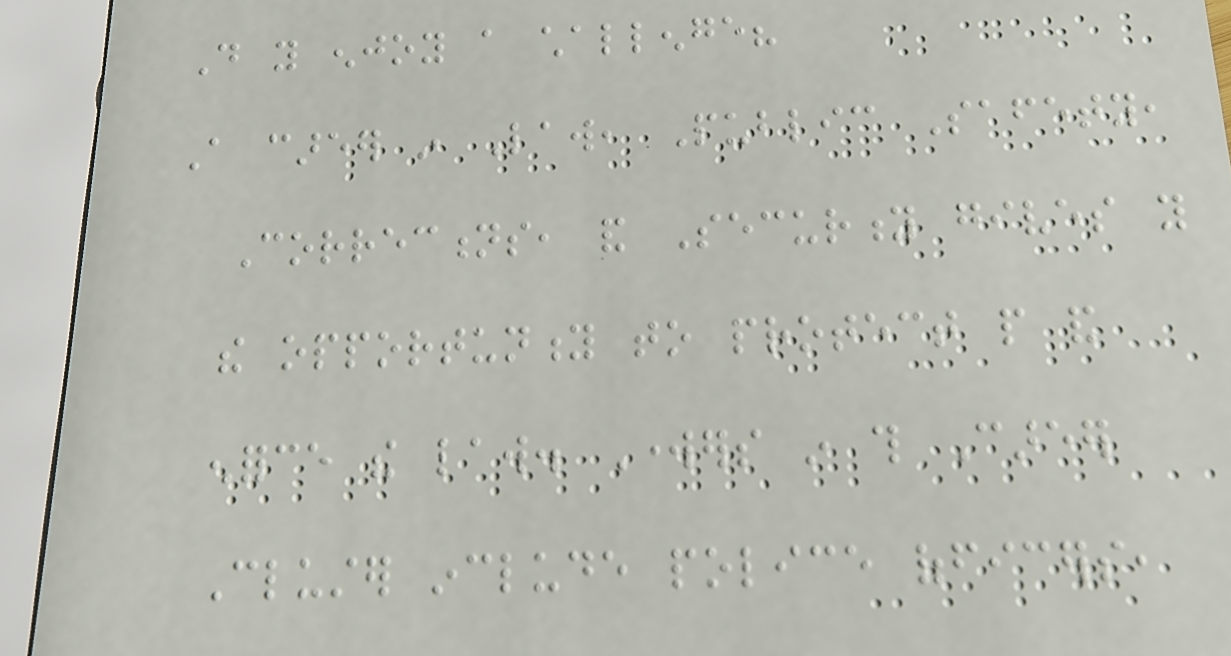Do you enjoy a challenge?
A career in Law, Public Safety,
Corrections, and Security gives you
the opportunity to protect people and
enforce the law. Workers in this Career
Cluster include police officers,
